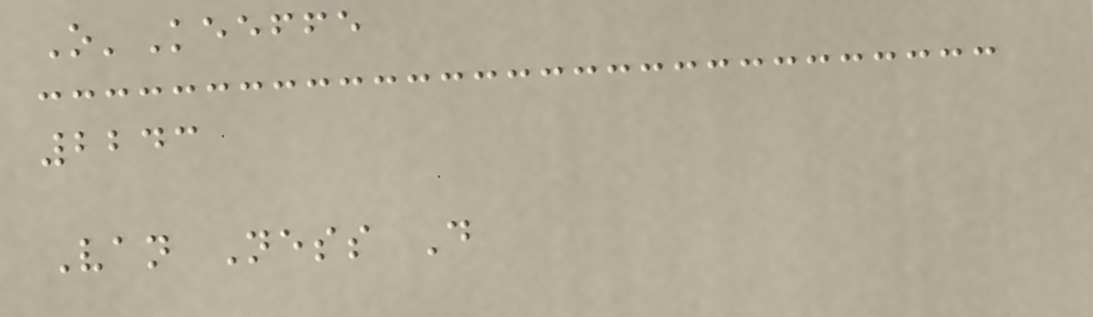O'Keeffe
2243
Van Ness D
